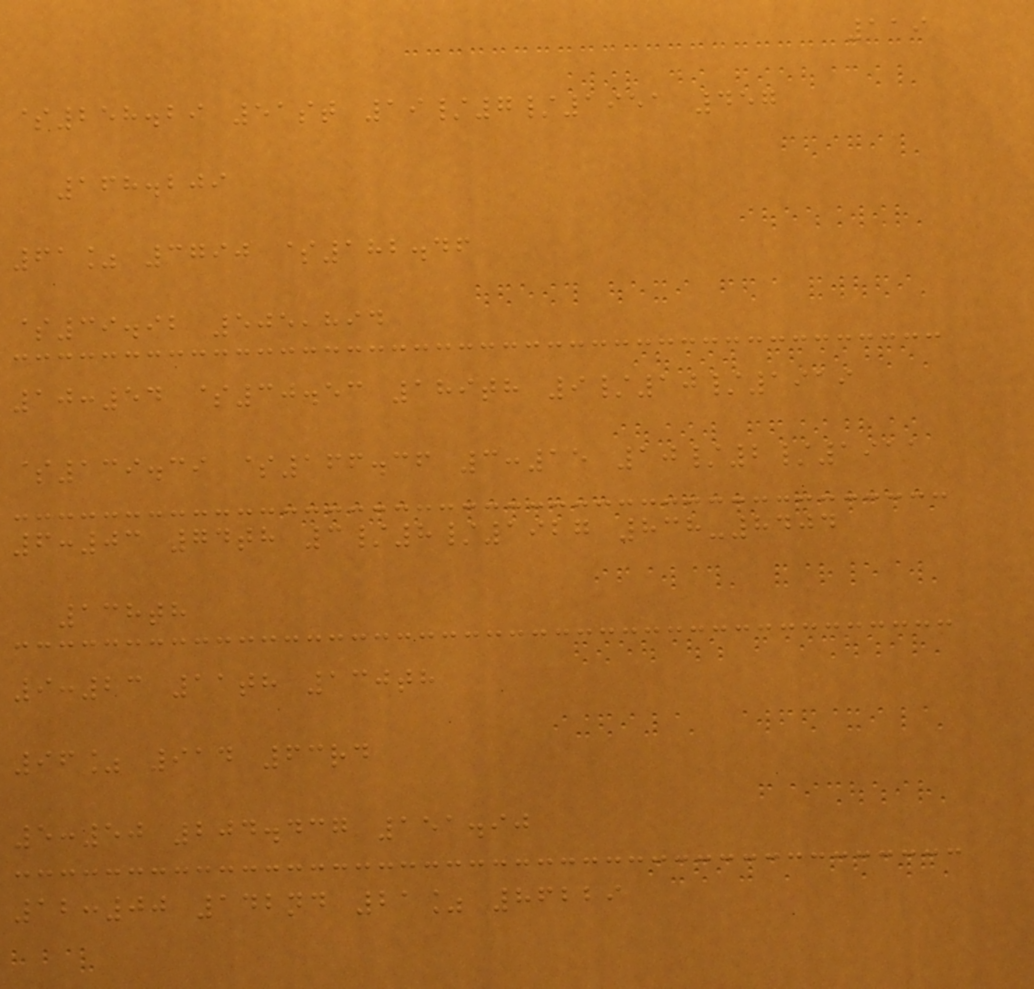119
$258.29 51st 19/7/1951 457
168.209
61% 3790 $182.46
$39.92 505,894
10:54 $30.53 189th 9/10/1919
$139.39 $166.36 3:15 10/2/1911
6:03 74th 3/8/1927 838-8404
138th
9:23 11th 130th
96% 914 63rd
5:50 204.437 151.90
12:00 142nd 21% 86229
